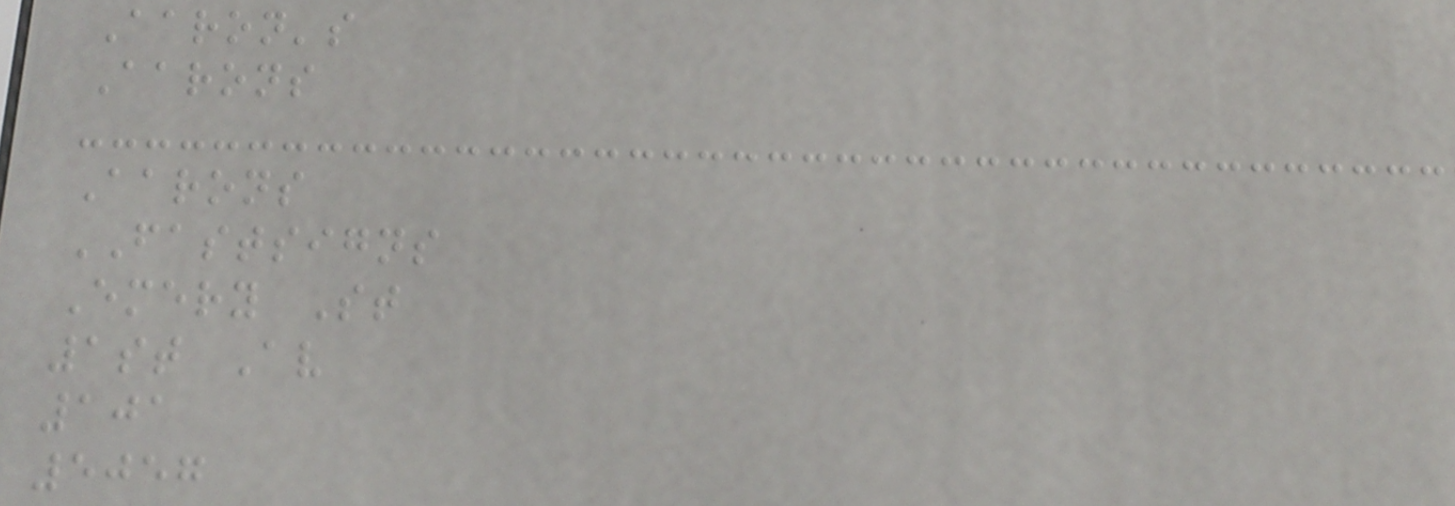Aaron's
Aarons
Aarons
FASTSIGNS
Emery St
1st Av
101
5057
